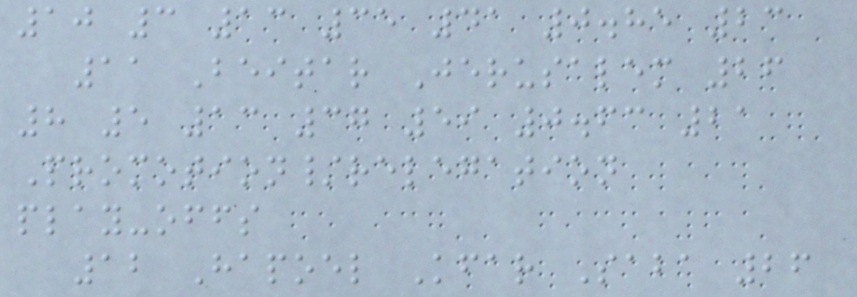10 3 13 35 41 0.85 23
11 Beitar Jerusalem 26
8 5 13 37 59 0.63 21
Promotion/relegation
play-offs
12 Hapoel Kfar Saba 26
